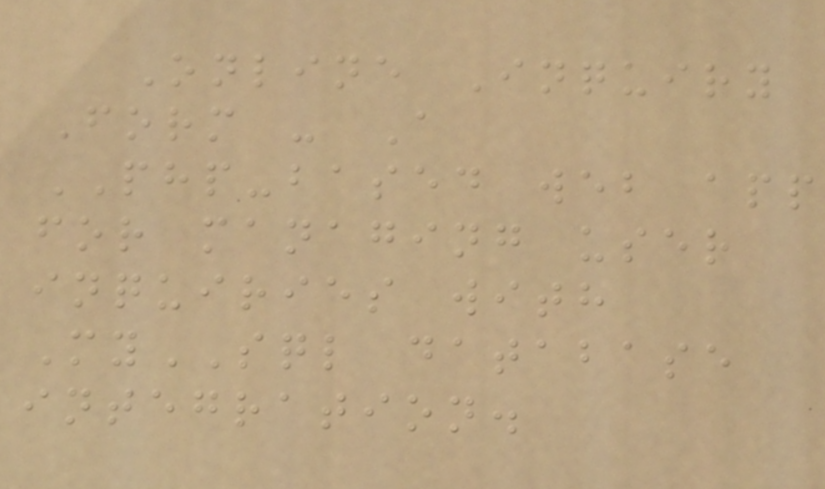Online Inquiry
Form - A
PHP-based web app
for managing user
inquiries with
MySQL database
integration.
